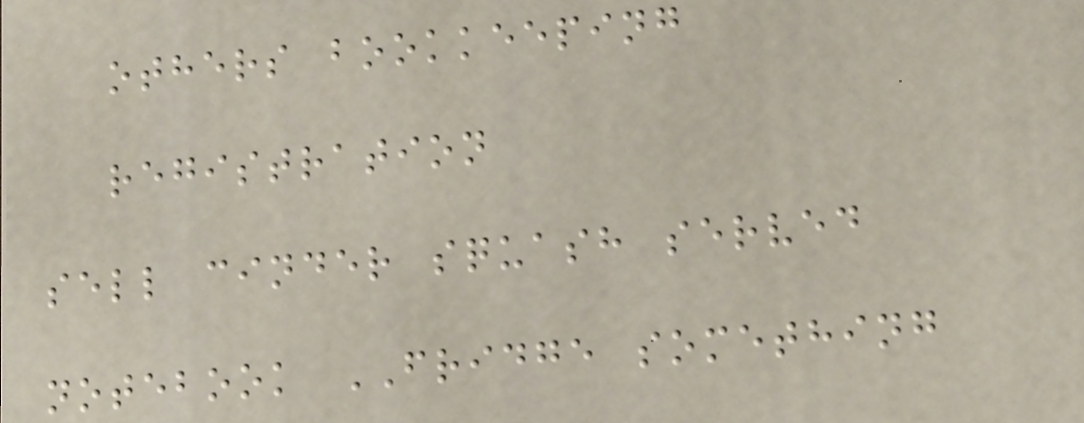others bookkeeping
registration
sell cinder squash served
notebook FRIDGE something
